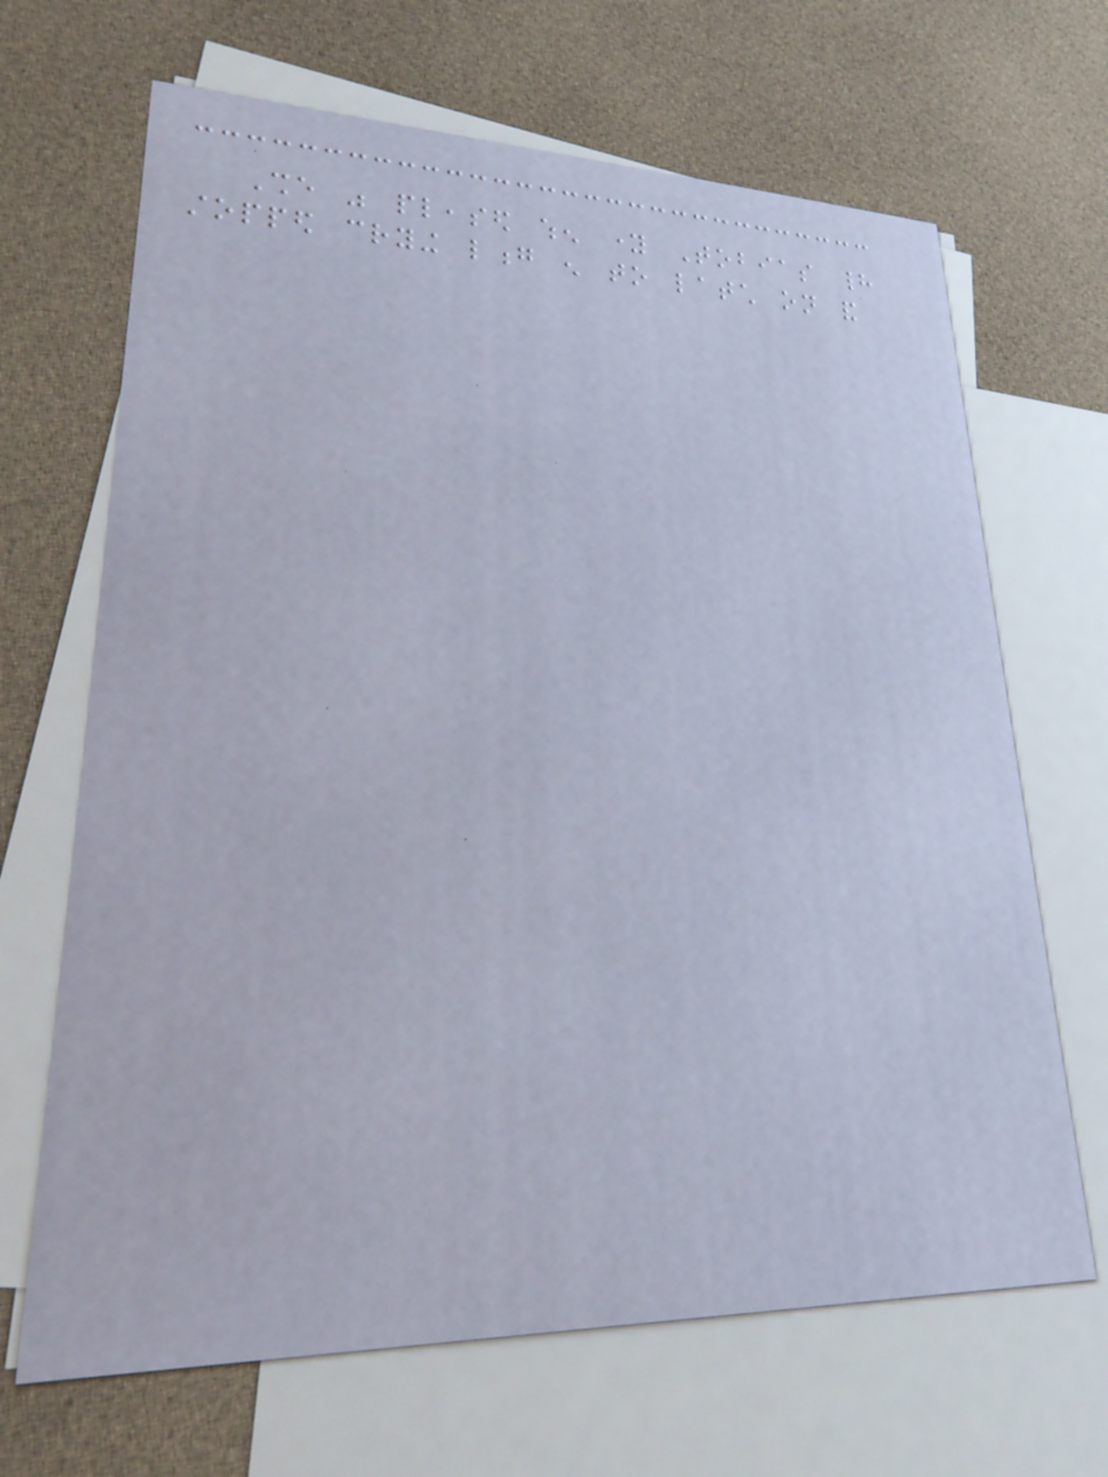She was pleased when young Tobias had
stopped crying long enough to latch on and
